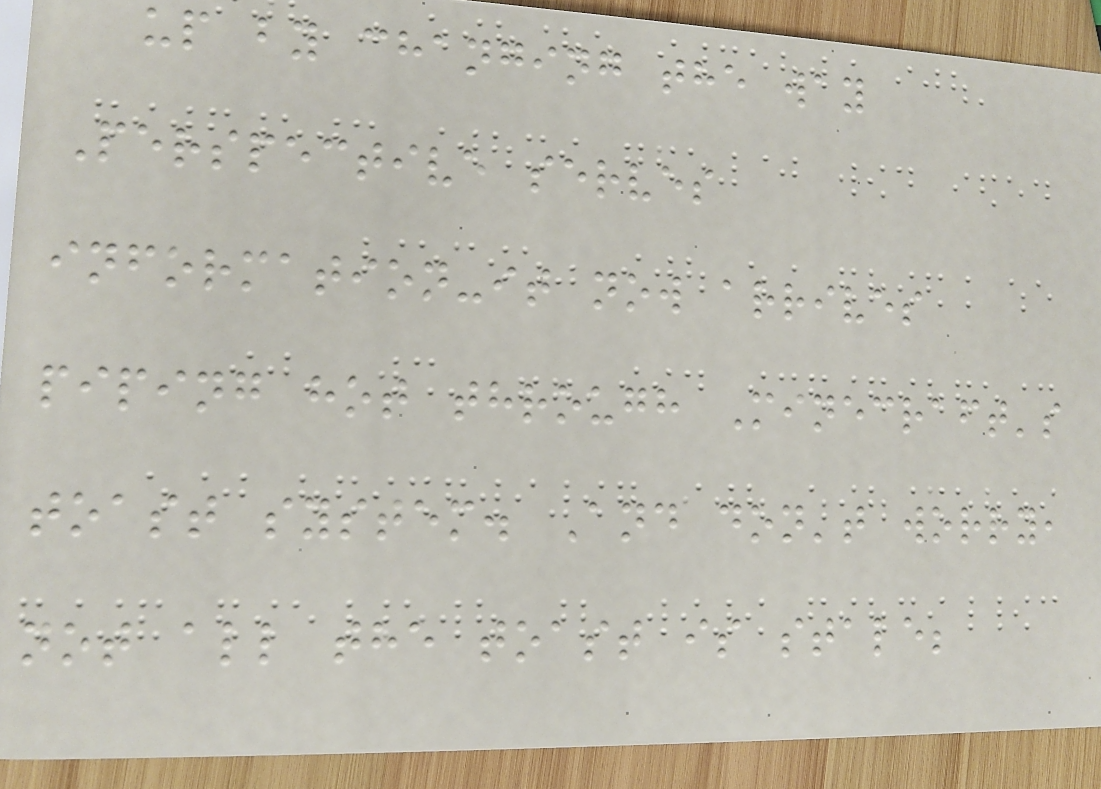up by changing the way
Perspective serves
information-it now arrives
piping hot through Minecraft's
toast system. And don't worry,
not all the toast is stale;
